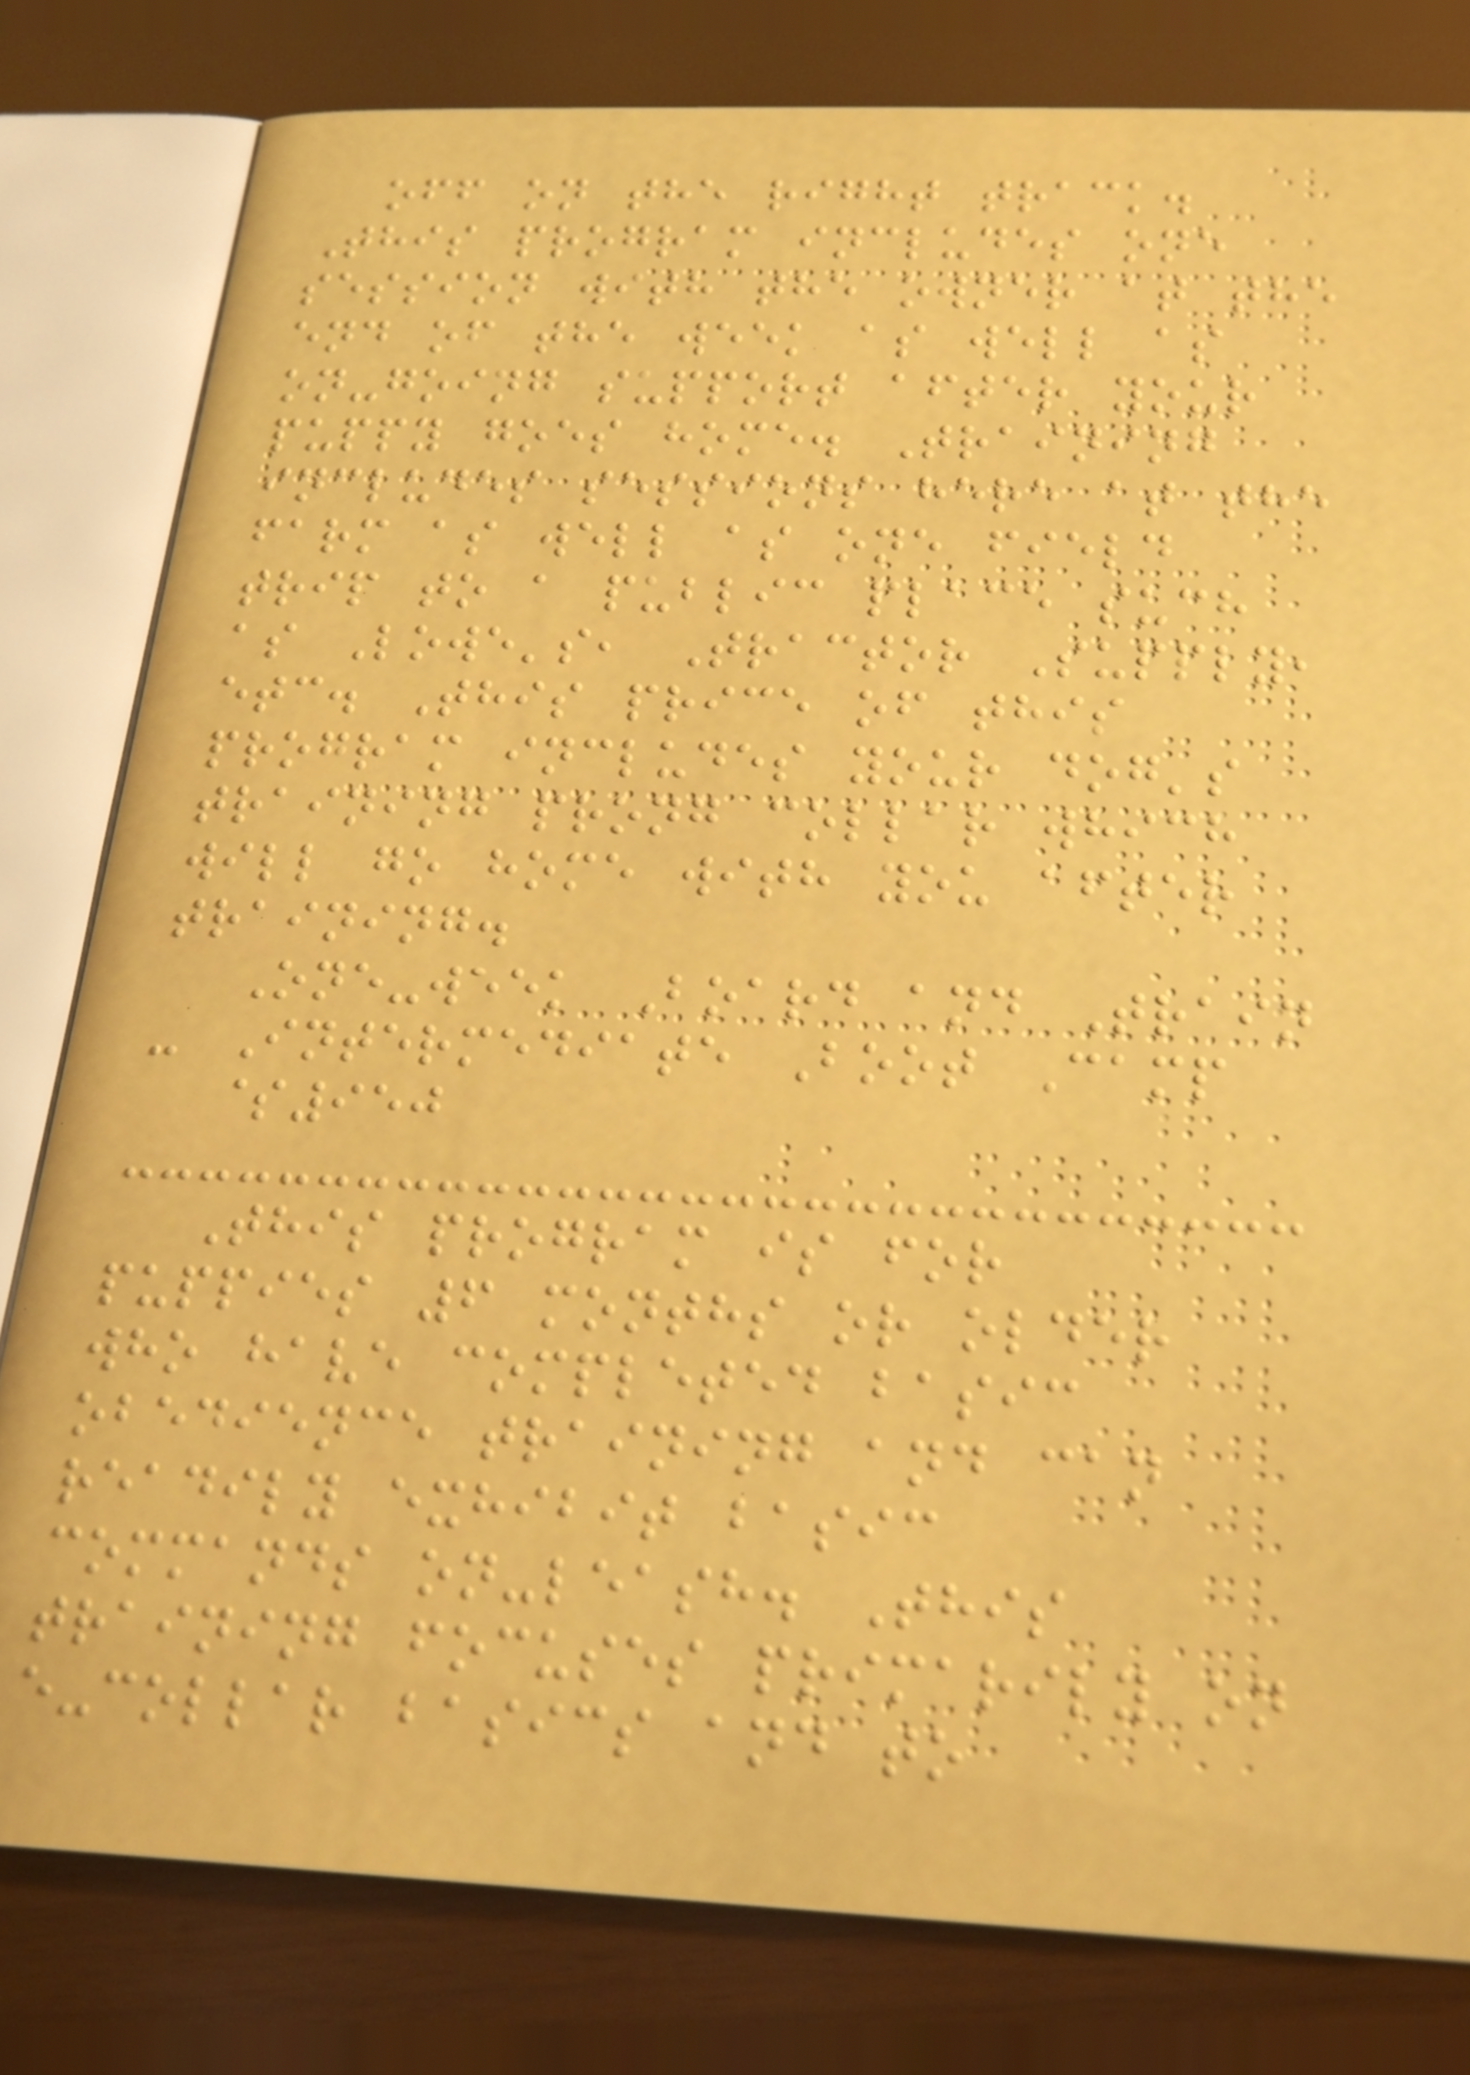off on the right track.
This program includes one
session with the owner at the
end of the week as well as
on-going support after your
puppy goes home. Training
includes sessions here at the
farm as well as one field
trip to a public place such
as Lowe's, Tractor Supply,
etc. This price of this
program includes your dog's
training prong collar which
will go home with you after
training.
One-week Board and Train
- Intermediate Boot Camp
$950
This program is for
puppies 6 months or older
who have completed basic
obedience training and can
readily exhibit basic
commands on-leash. This
training focuses primarily on
e-collar basics and to
